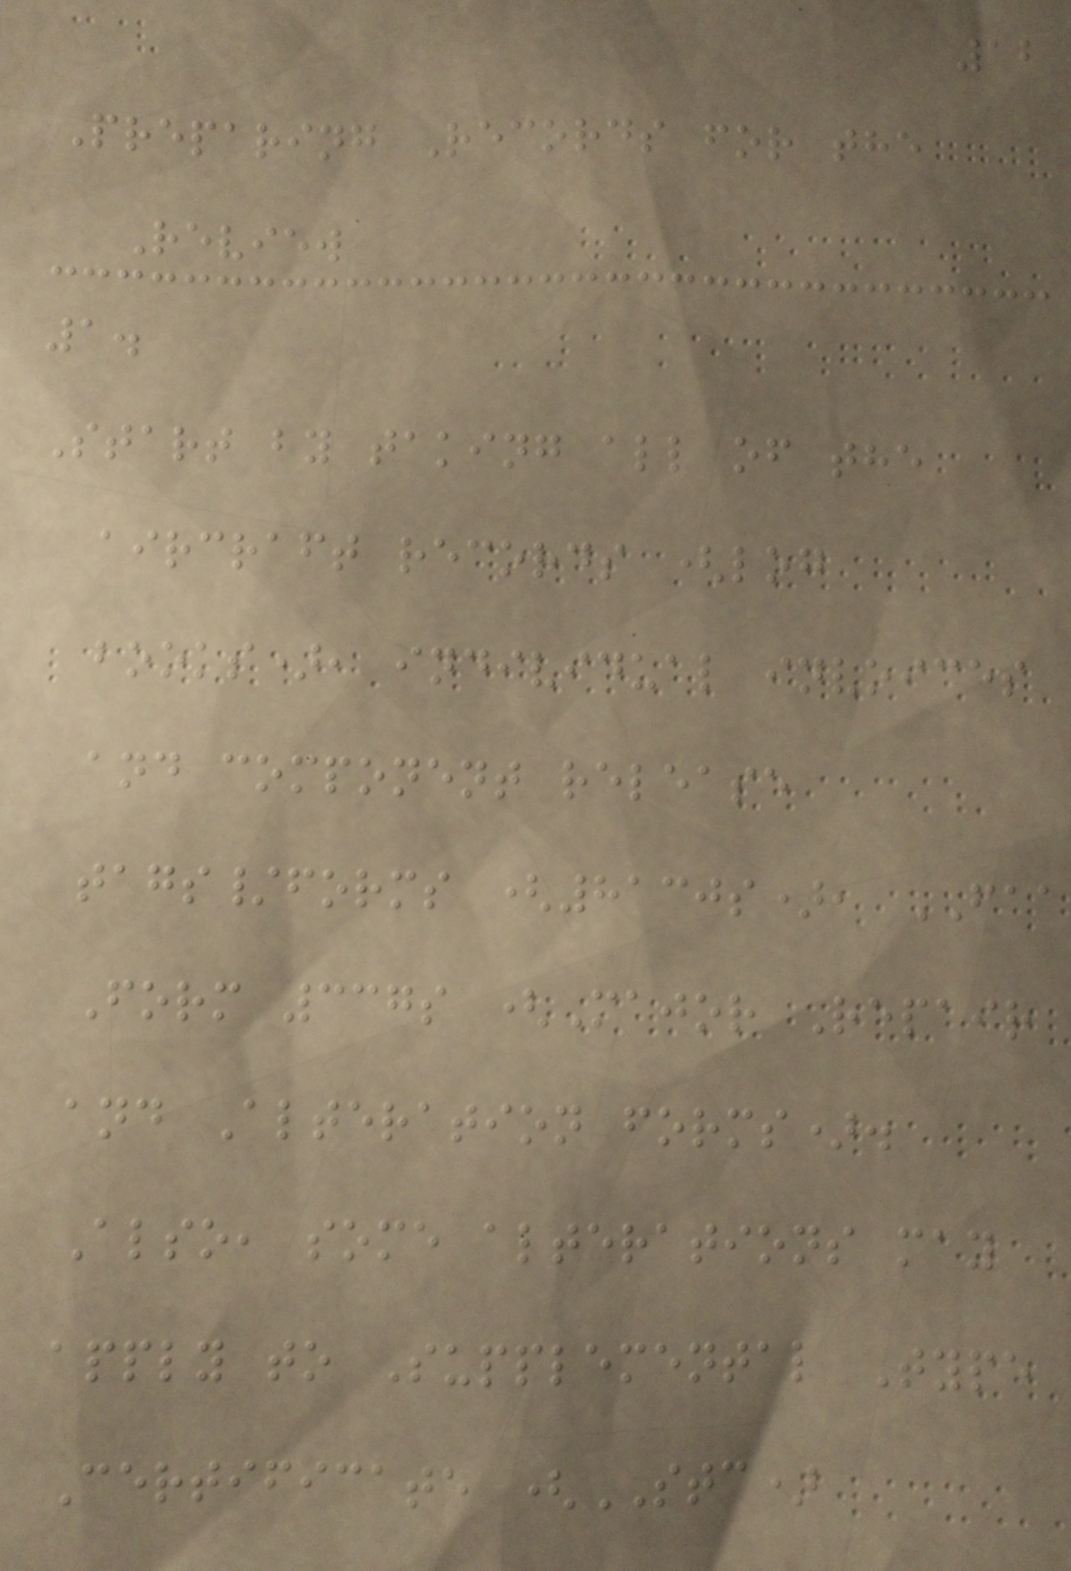12
Preparing Records for the
Review
1.
Start by taking all of the
aircraft records (log
books), individual invoices
and component release
tags/forms (8130s), FAA
Form 337s (Major Repair
and Alteration forms).
Also, some alterations may
apply to Supplemental Type
Certificate (STC)
